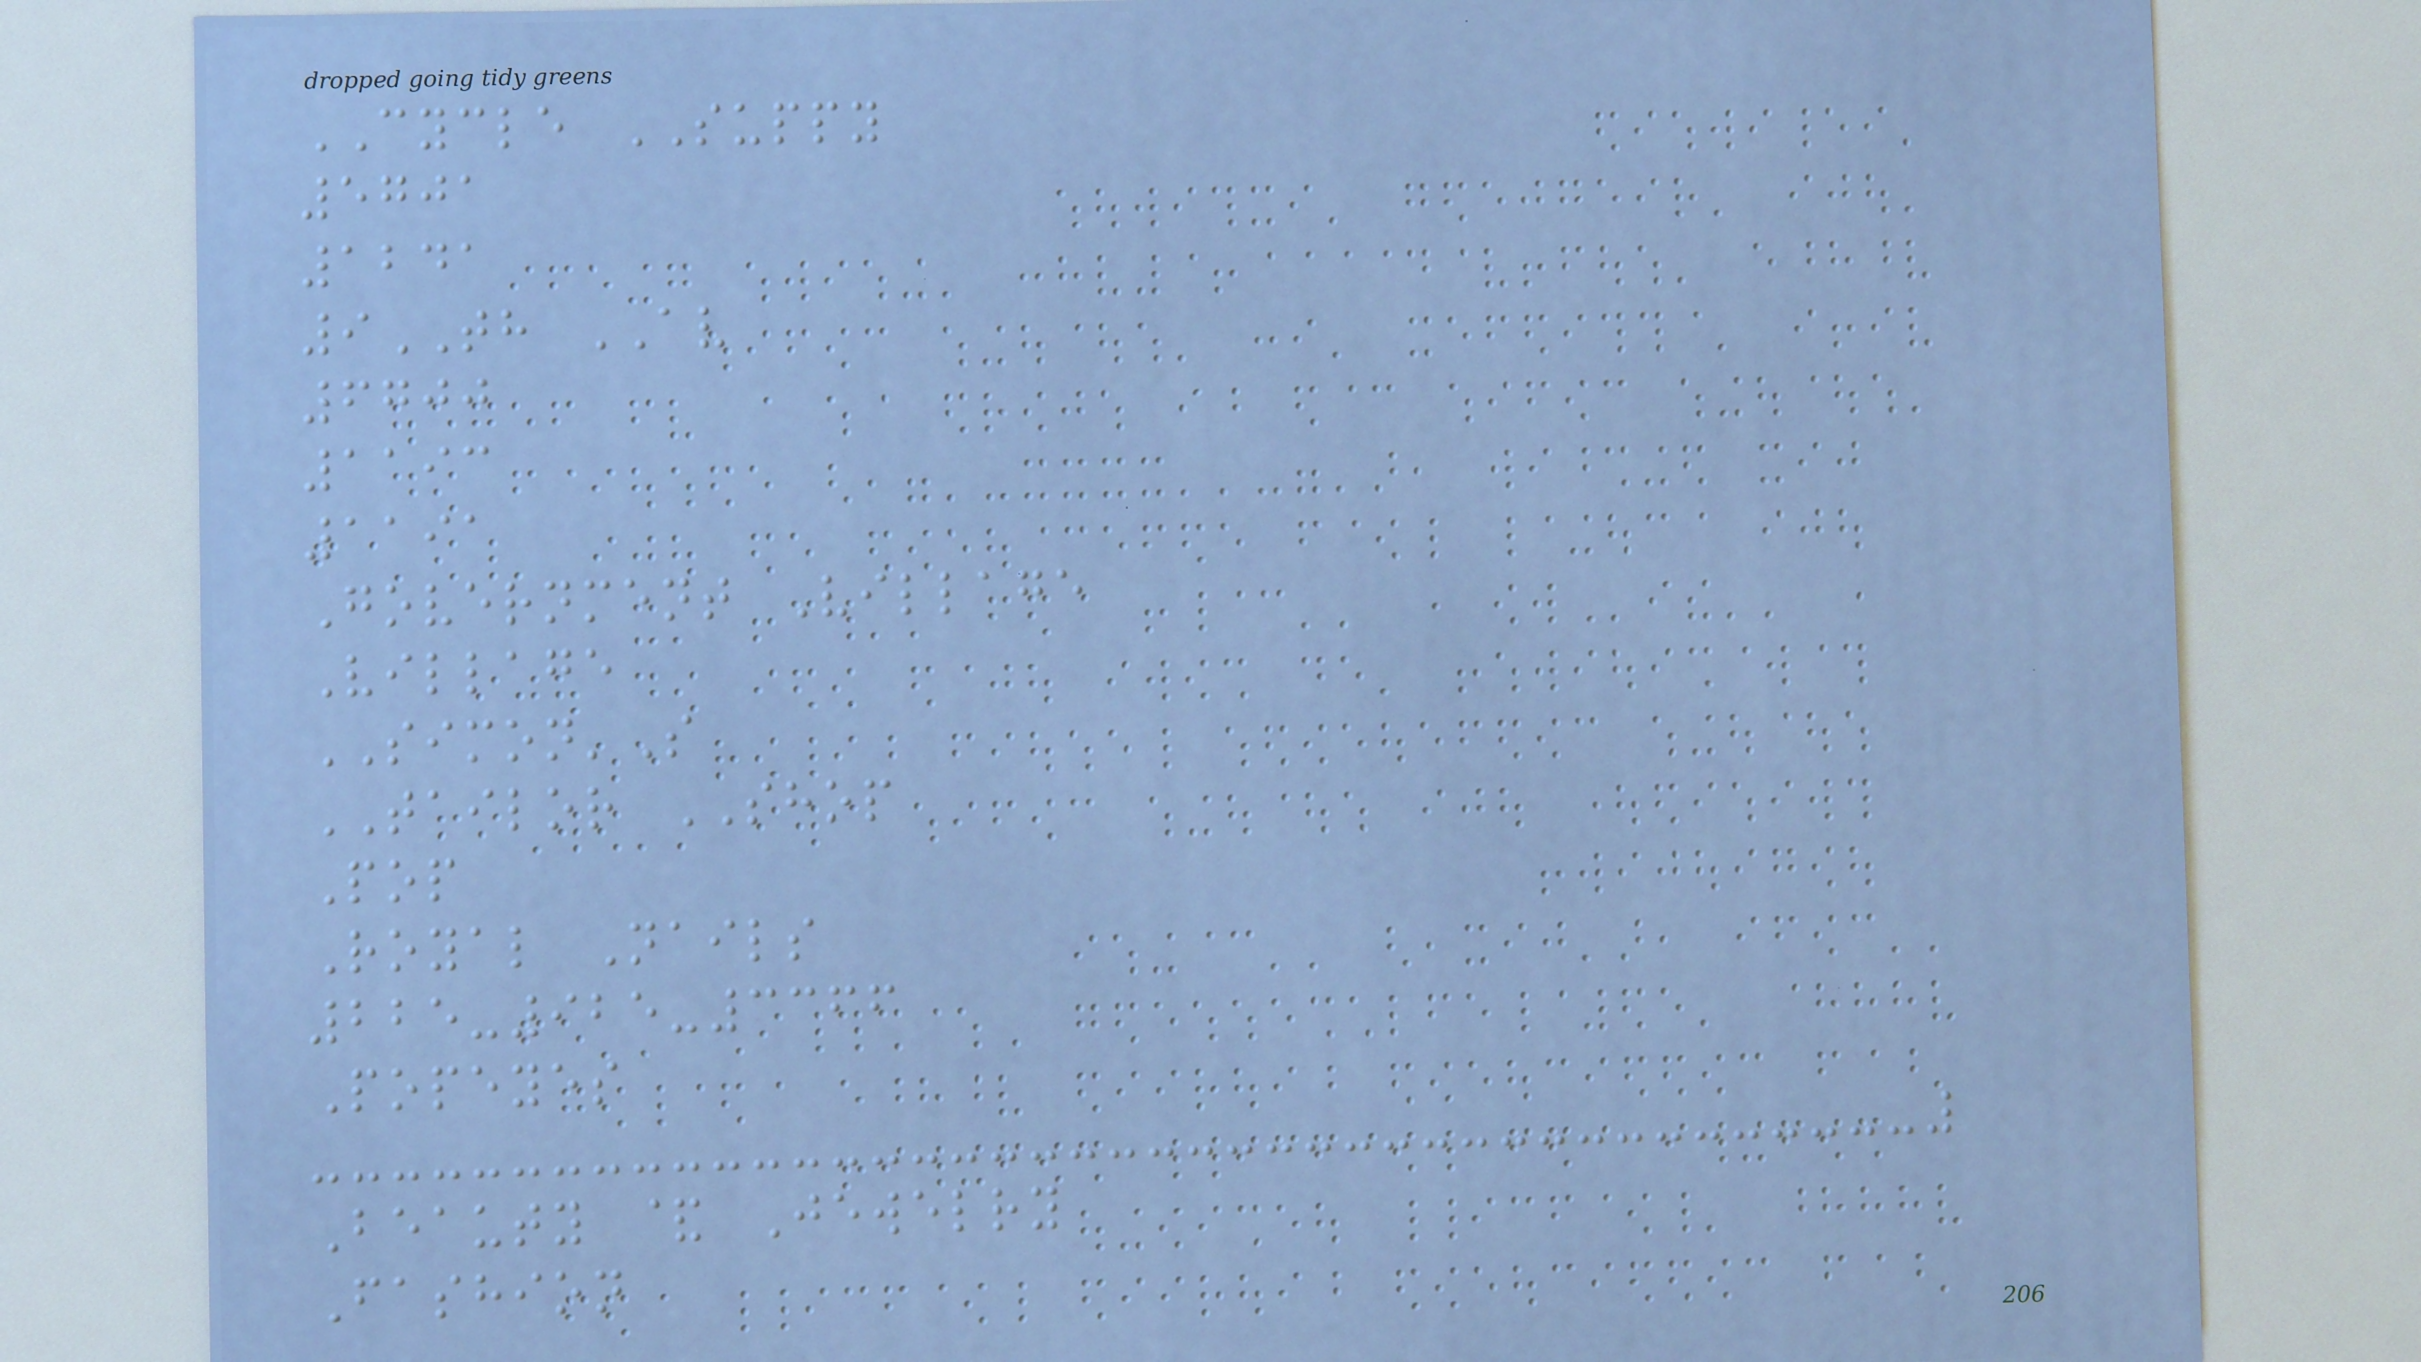CYCLE SUPPY
5701
1241
9TH AV
6700
1193
1191
Government Village
Village
SIMON'S
TAILOR SHOP
Pop
Royal Nails
225-925-3366
Popeyes
Beauty & Jewelry
Fashion
